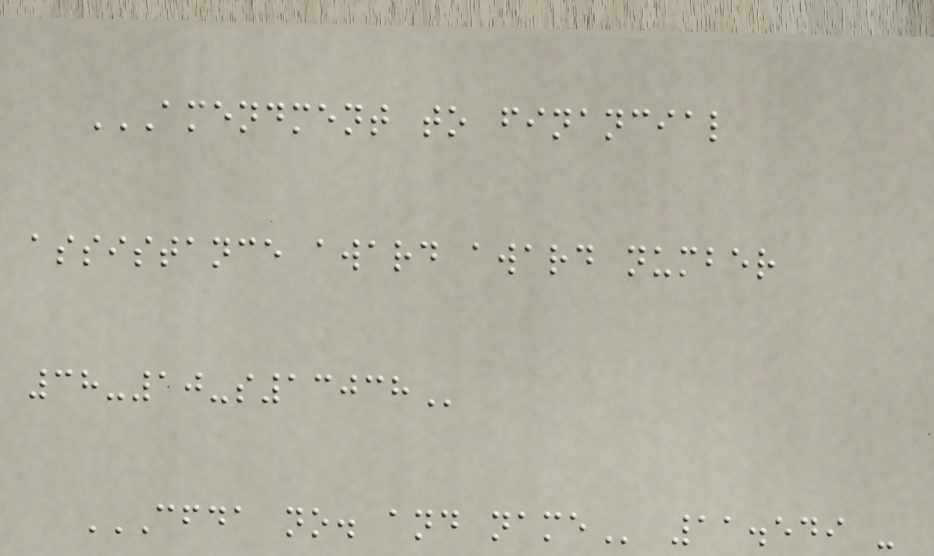AMENDMENT TO FINANCIAL
ASSISTANCE AWARD AWARD NUMBER
38-10-S13038
CFDA NO. AND NAME 11.549 -
